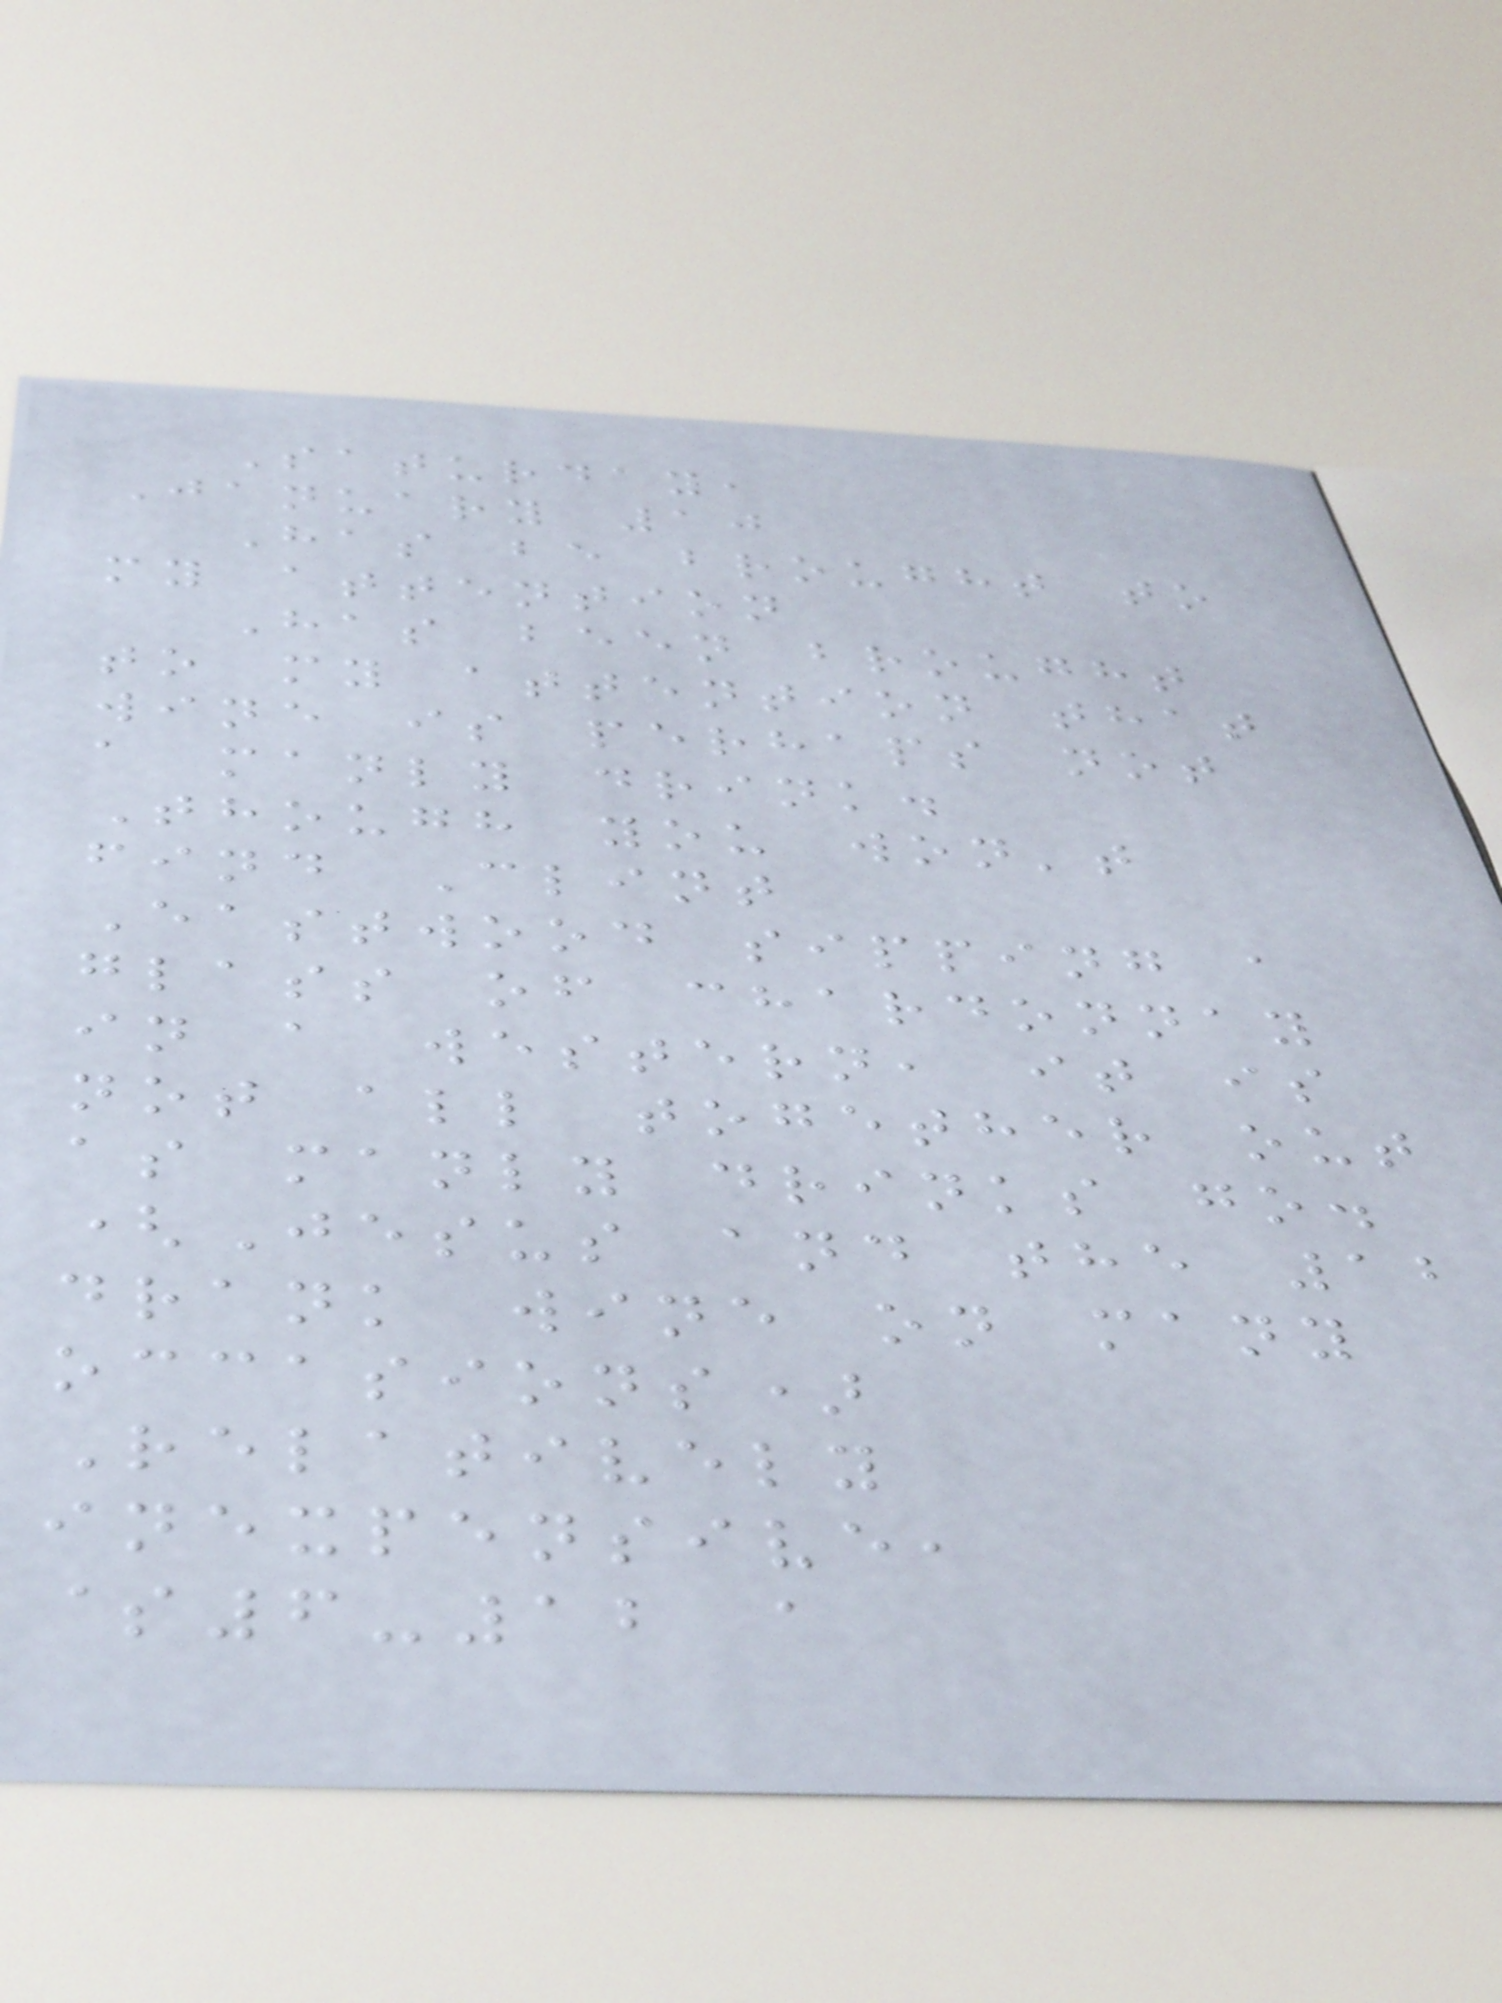Saturday,
January 10
Has be brought to
my attention
Has been brought
to my attention that
wine is perhaps not
a manly drink.
Though you won't
find Clint
Eastwood sipping a
glass of chardonnay
in a western, it is
not all together out
as manly drinks go.
(Jesus and the 12
drank wine on many
occasions)
Relatively
inexpensive,
$6-12 a
